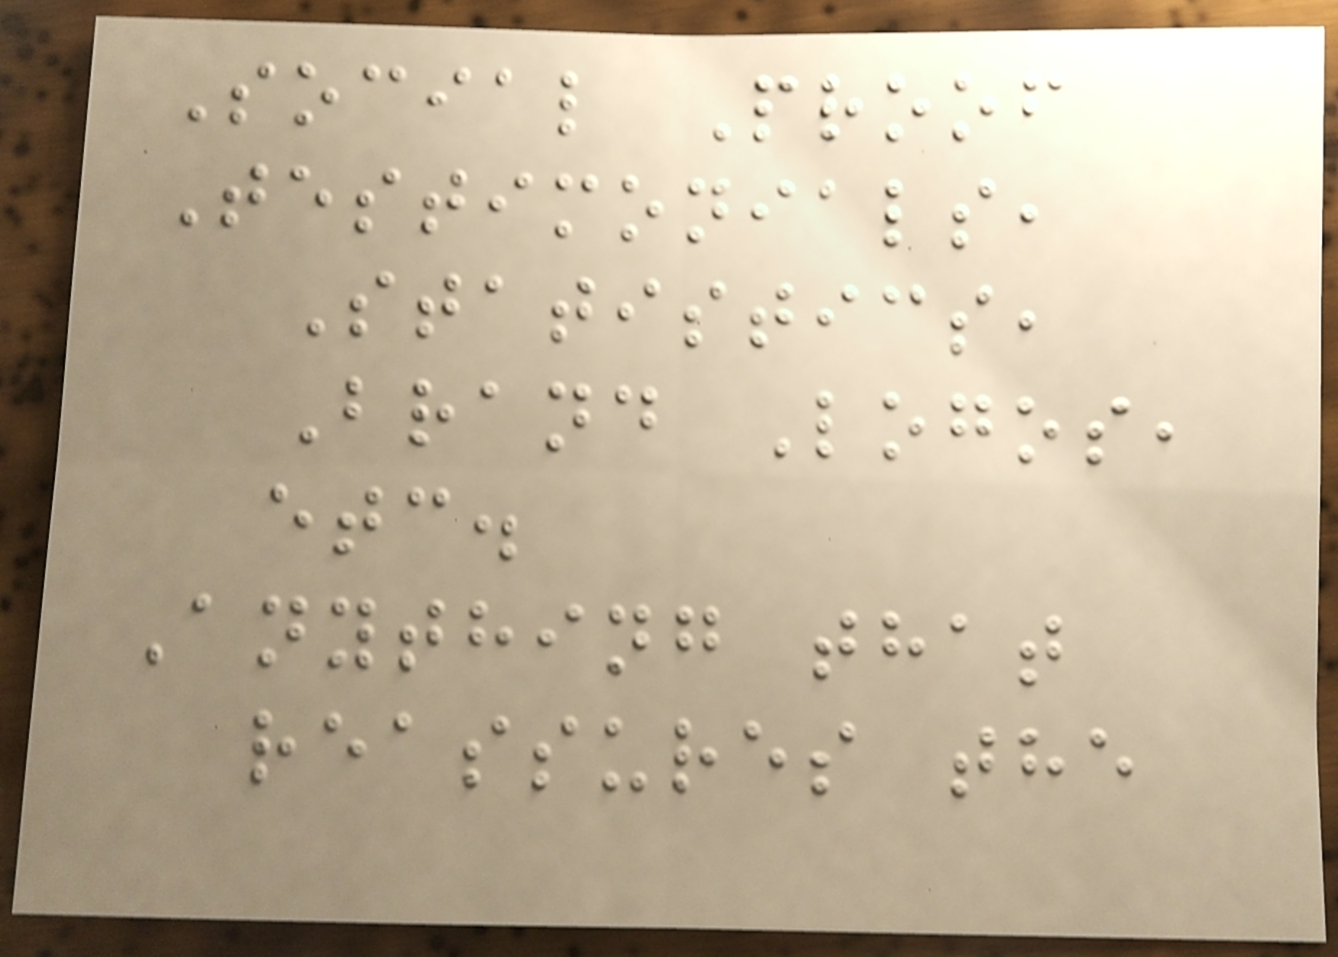Social Proof
Testimonials,
Statistics,
Brand Logos,
etc.
Anything that
reassures the
